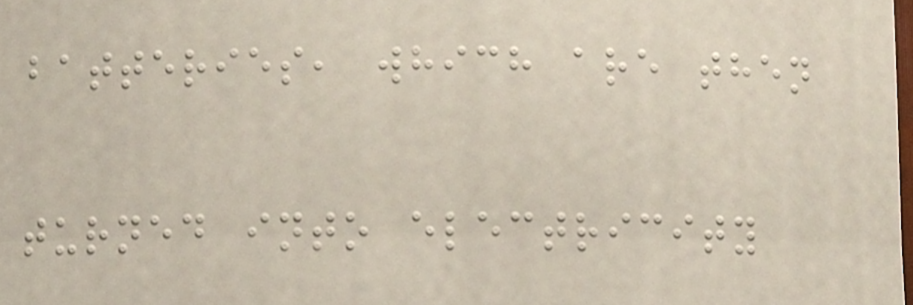batteries, which are then
turned into electricity
